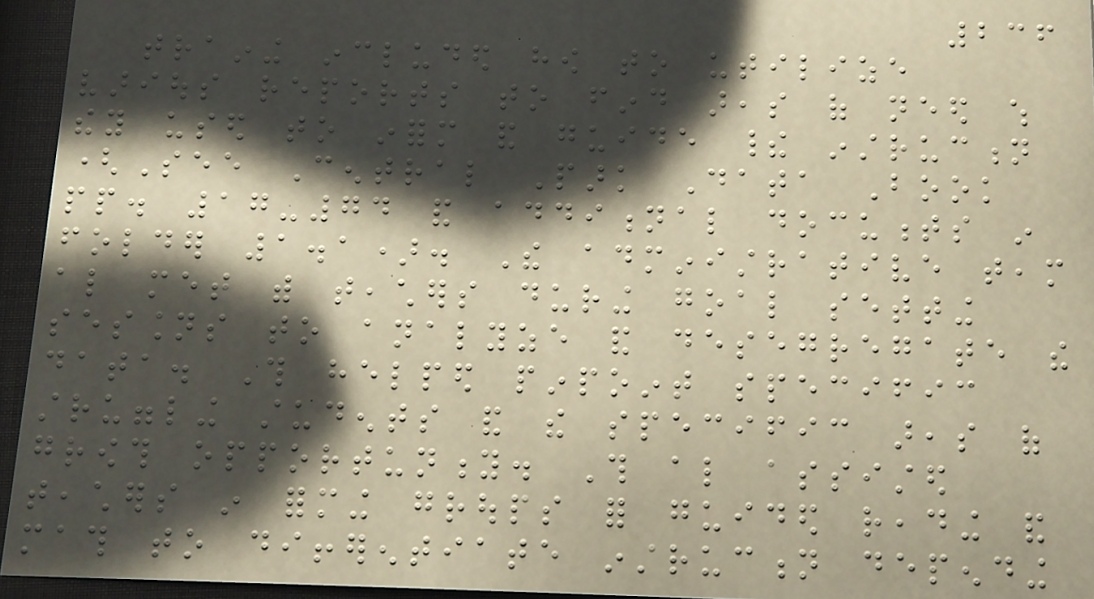236
training included how to utilize
various reports to find areas of need which
they used to inform and guide their instruction
(See Central Park Data Book
pp. 17-74 and additional documents in
folder 1.1). The administrative team
also met with teachers during goal setting
sessions to analyze and desegregate the
data. This helped pinpoint specific
struggling students and the specific areas of
growth opportunity. This also assisted
teachers in forming groups for guided reading and
math to differentiate instruction depending
